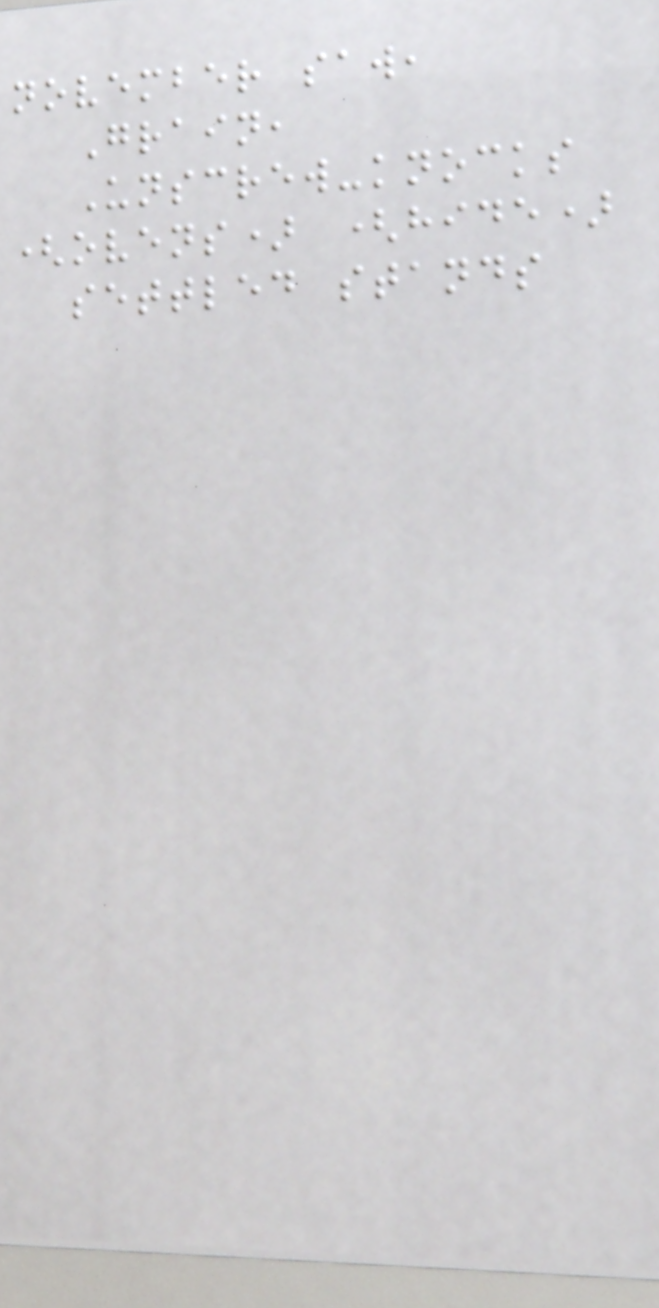november saw,
Grain,
Unscrew-knocks
(ovens) (hide)
settled stands
